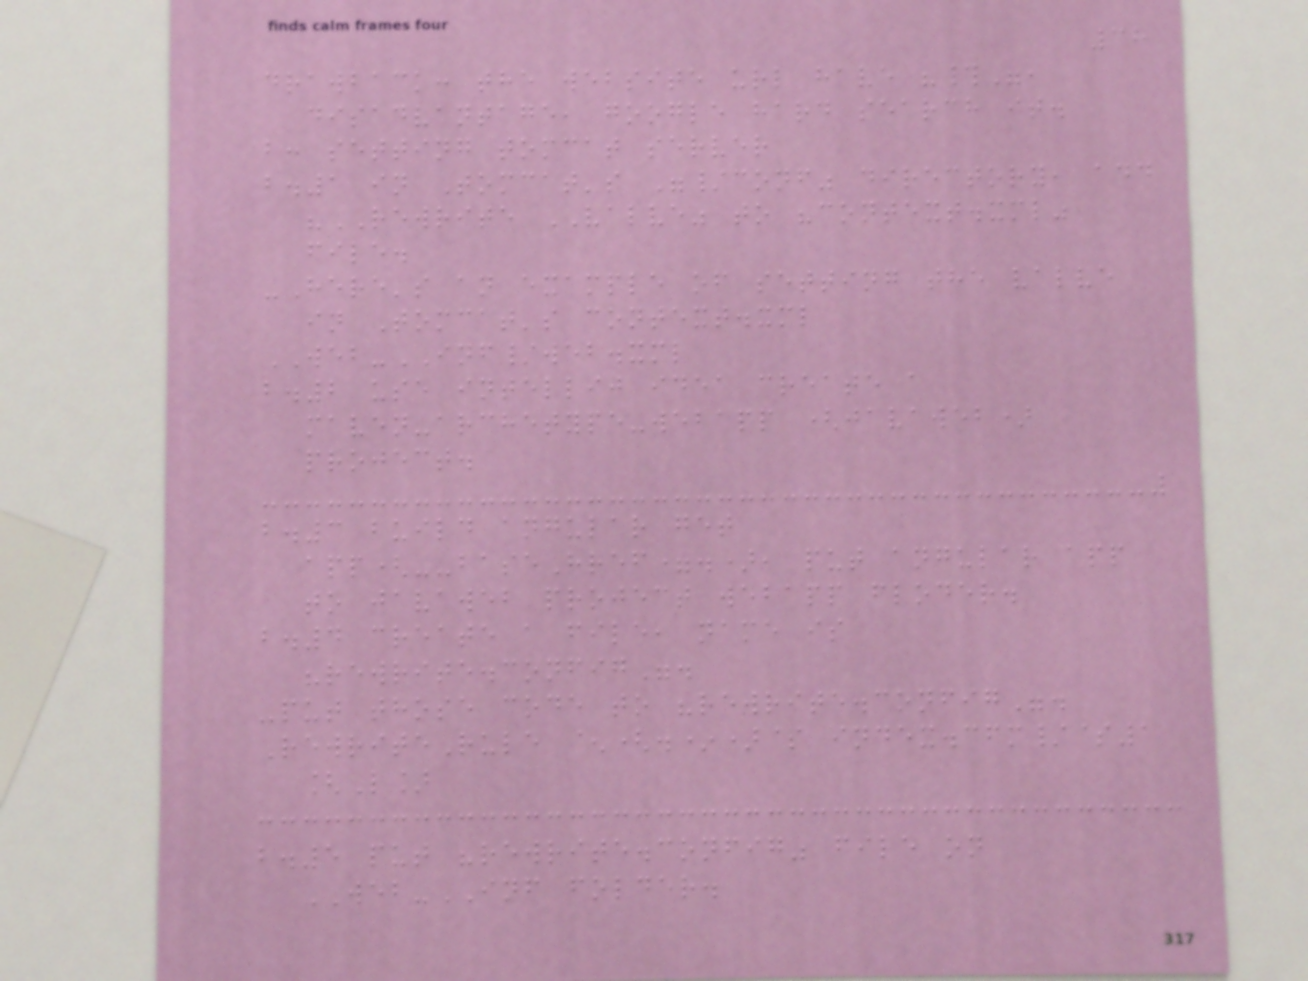38
drawback: the website url have "#",
disadvantage, google hard search it.
b: setting tomcat server
b.1 in Tomcat's "/conf" directory, add
"REWRITE VALVE" to "context.xml"
file.
-Here's an example of setting the valve
in Tomcat's context.xml
WEB-INF/web.xml
b.2 use intellij idea create a
maven-archetype-webapp (javaweb)
project.
b.3 build angular get
app(--baseHref=.), put angular app
to javaweb project webapp floder.
b.4 create a file, name is
"rewrite.config".
-put those code to "rewrite.config".
RewriteRule ^(.*)$ index.cfm/$1
[L]
b.5 put "rewrite.config" file on
WEB-INF folder.
